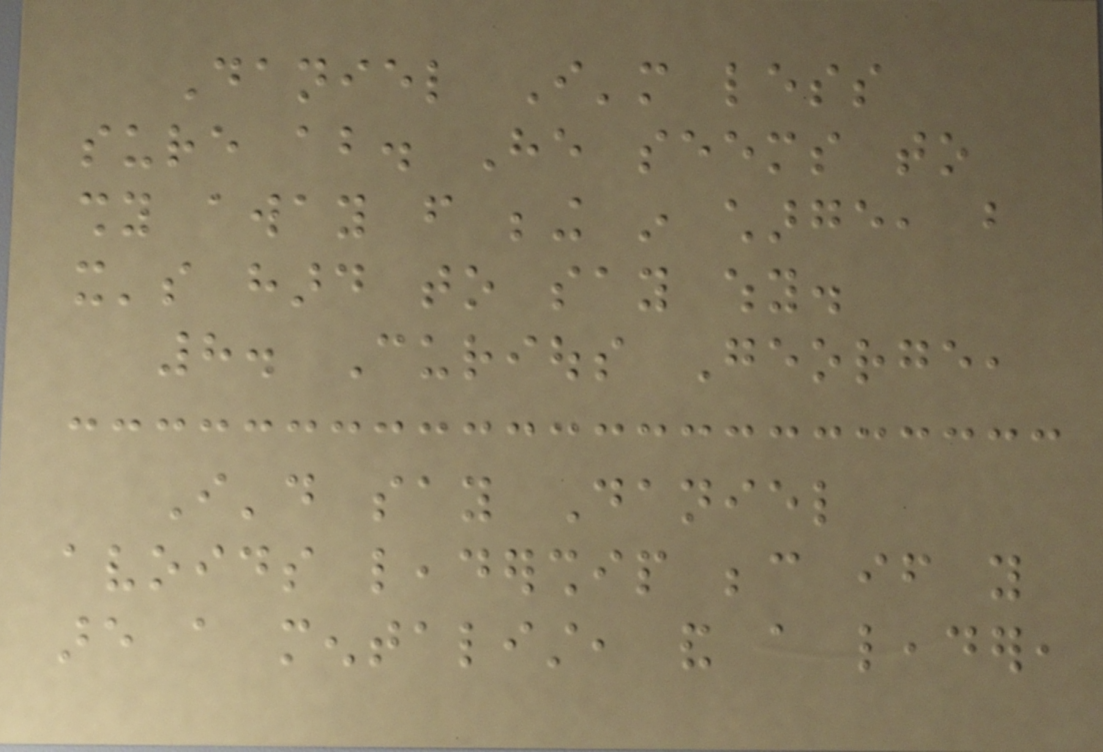Daniel I'm less
sure about. He seems to
shy away from being in charge, but
it's hard to say why.
8. Curious George,
I'd say Daniel
avoids leadership because if you
are a mentalist, and a leader,
